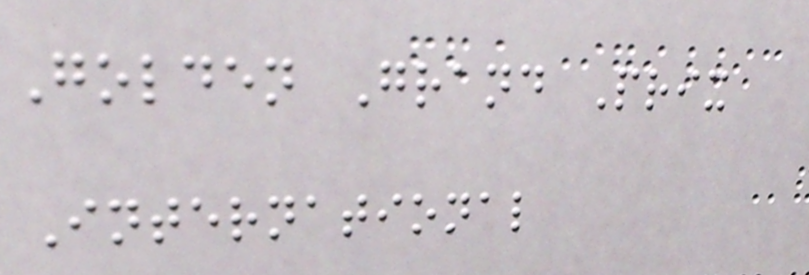Golden Grand Prix
International
